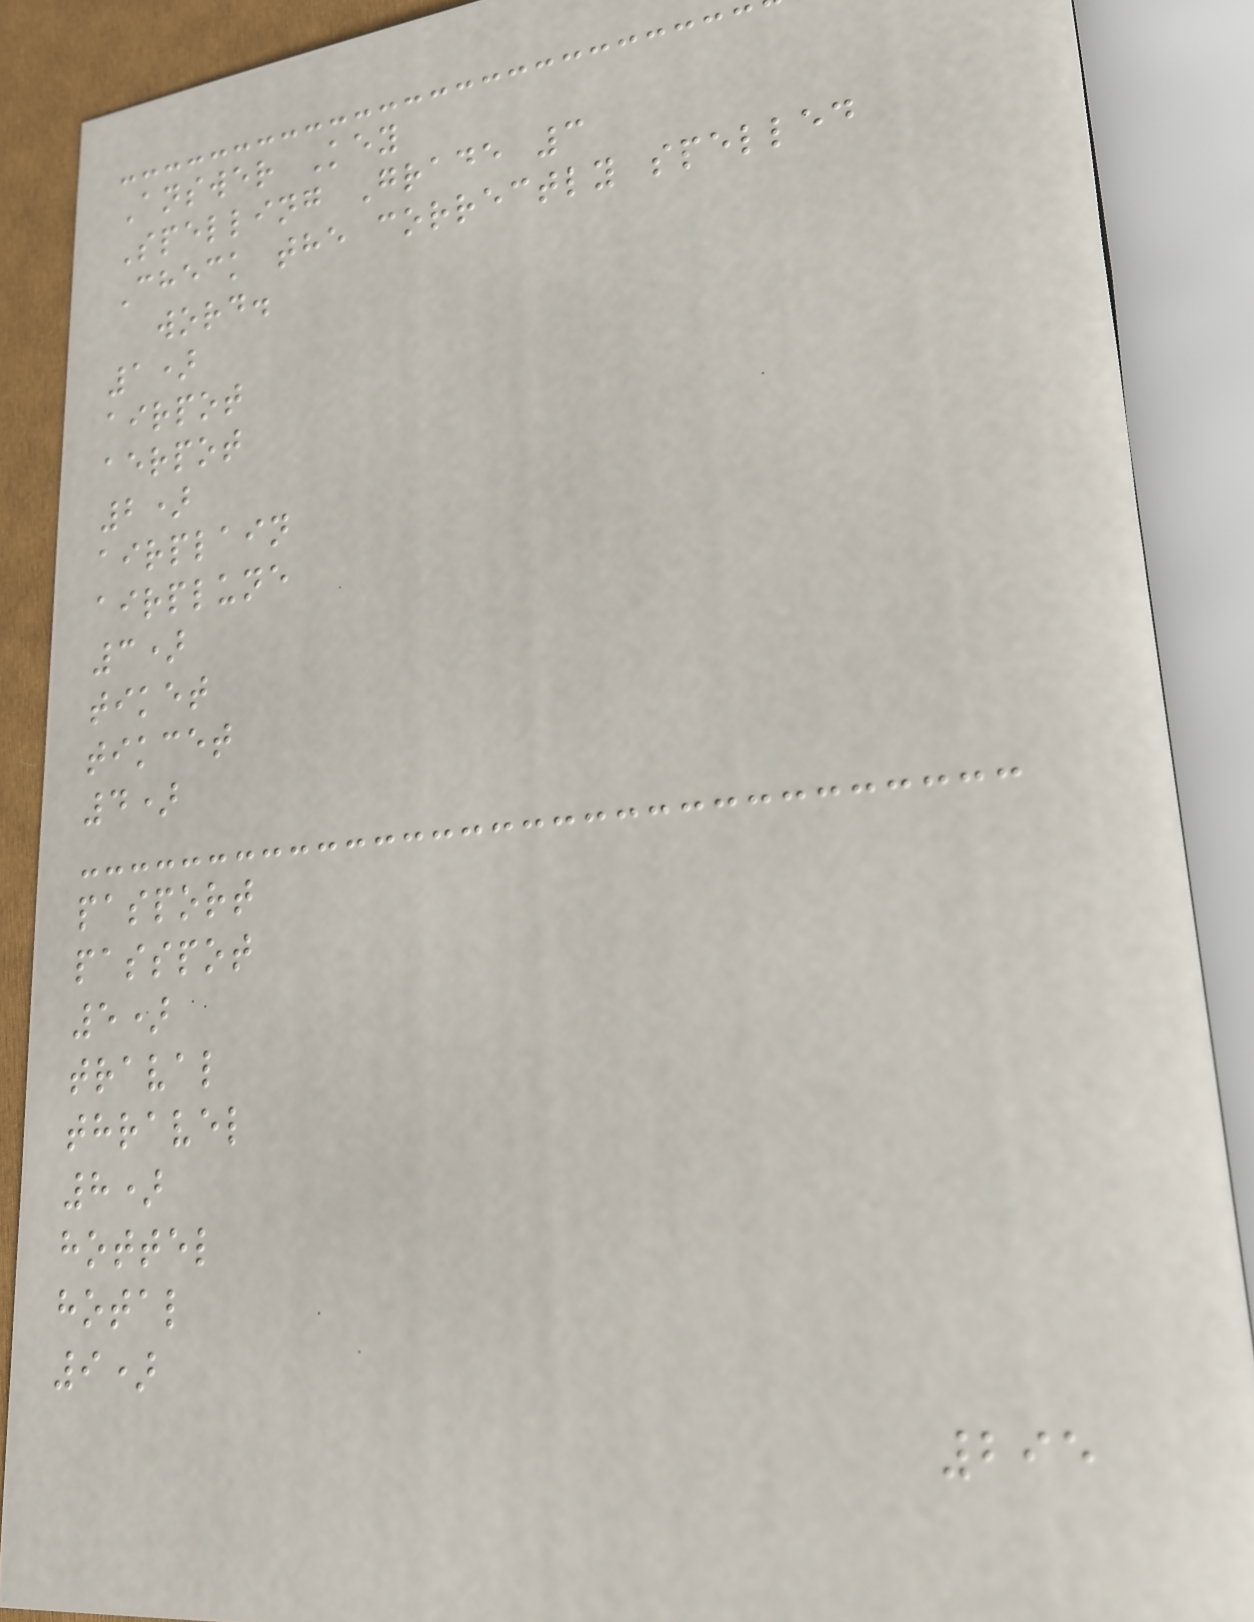Answer Key
Spelling Grade 3
Check the correctly spelled
word.
1)
airpot
aerpot
2)
airplain
airplune
3)
tiket
tikcet
4)
pasport
passpot
5)
traval
thravel
8)
hottel
hotal
9)
295
